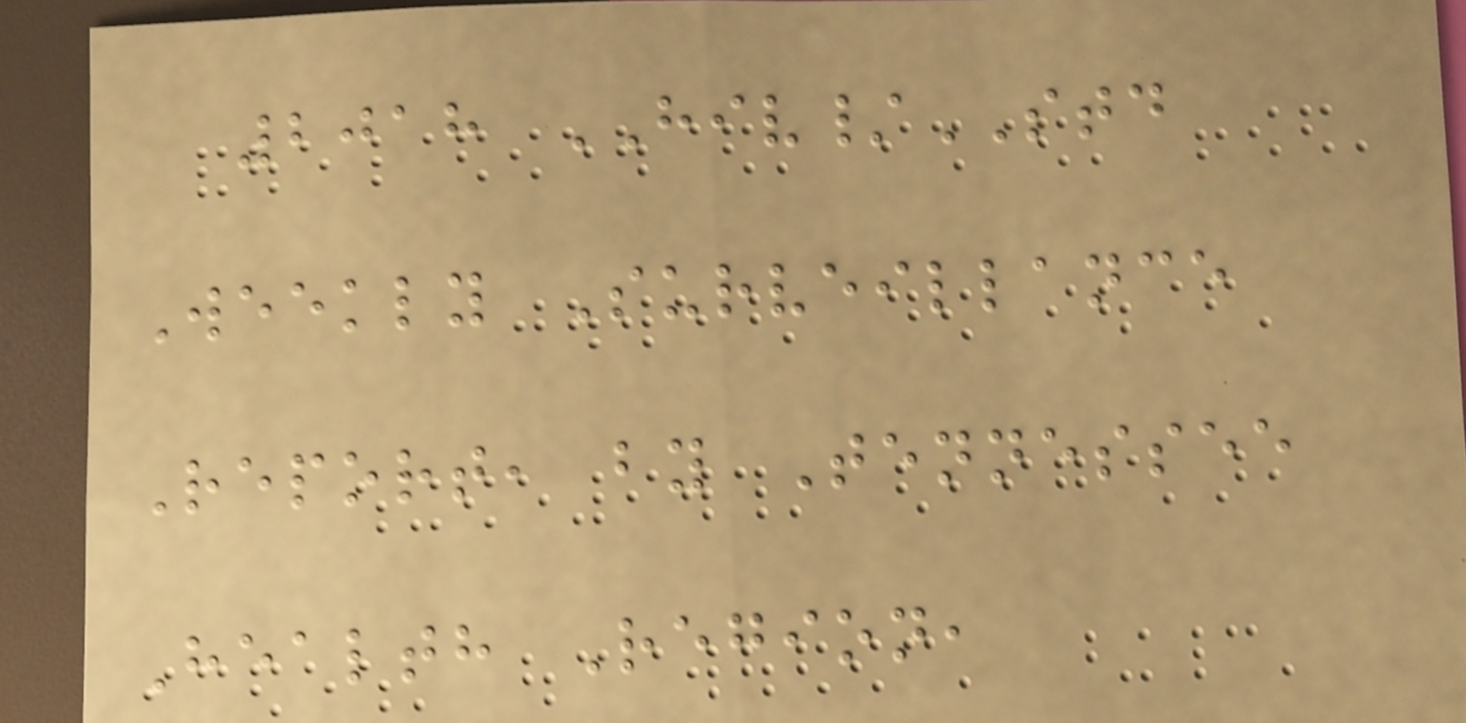2018 HIV/STD
Weekly Surveillance
Report, by Tennessee
Health Region,
